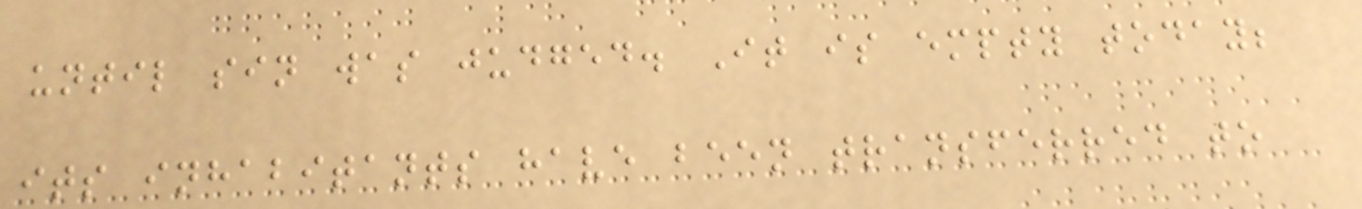until sin was judged. It is empty today;
its inhabitants have been transferred to
